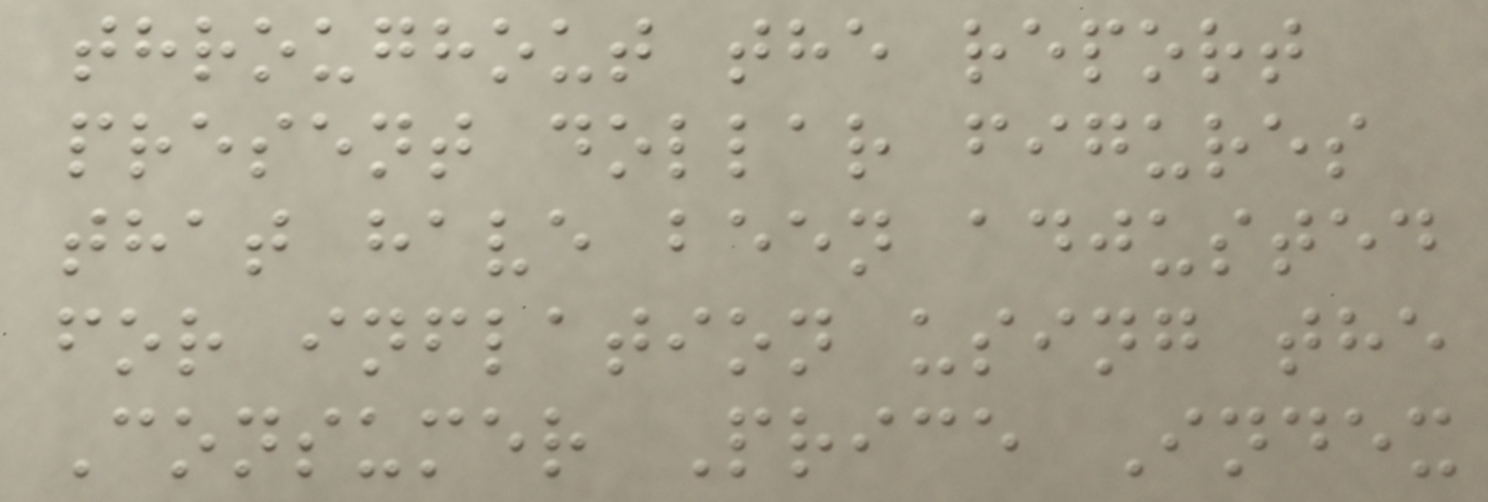throughout the report
present dollar figures
that have been adjusted
for inflation using the
Consumer Price Index
